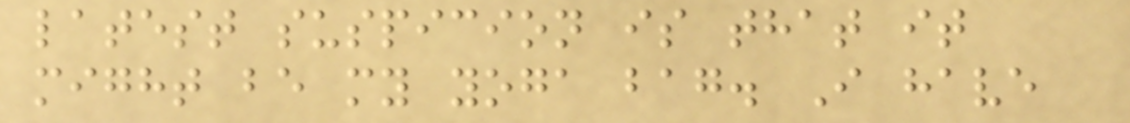latest suspicion is that it
might be my yoga bag. I have
